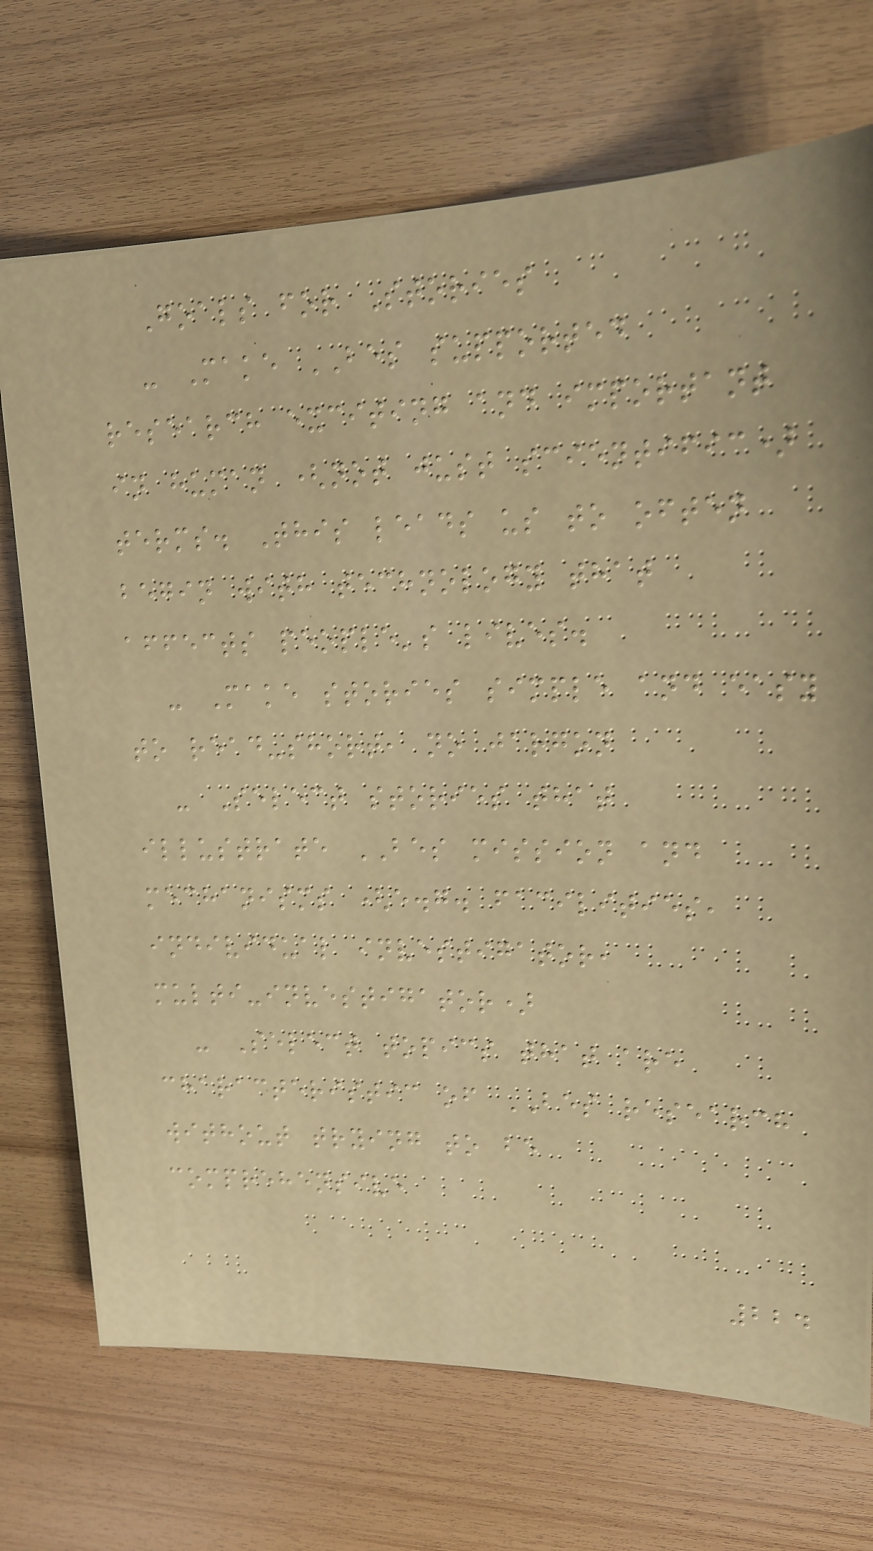Goals for Stories
- Make BES supported
research exciting and important
in human (not just scientific)
terms. This leads us to often
begin with technology that
affects people's lives.
- Make stories simple and easy
to read-short, no jargon
- Select stories that
illustrate BES mission and
mechanisms (e.g. facilities,
individual investigator,
multi-investigator)
- Select topics that are
characteristic of BES research
without trying to be
comprehensive
224
